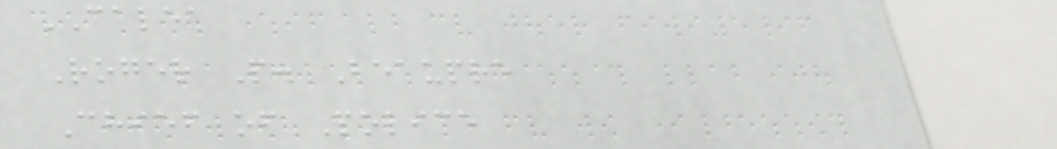CALEA
Roger P. Beaupre
Chief of Police
